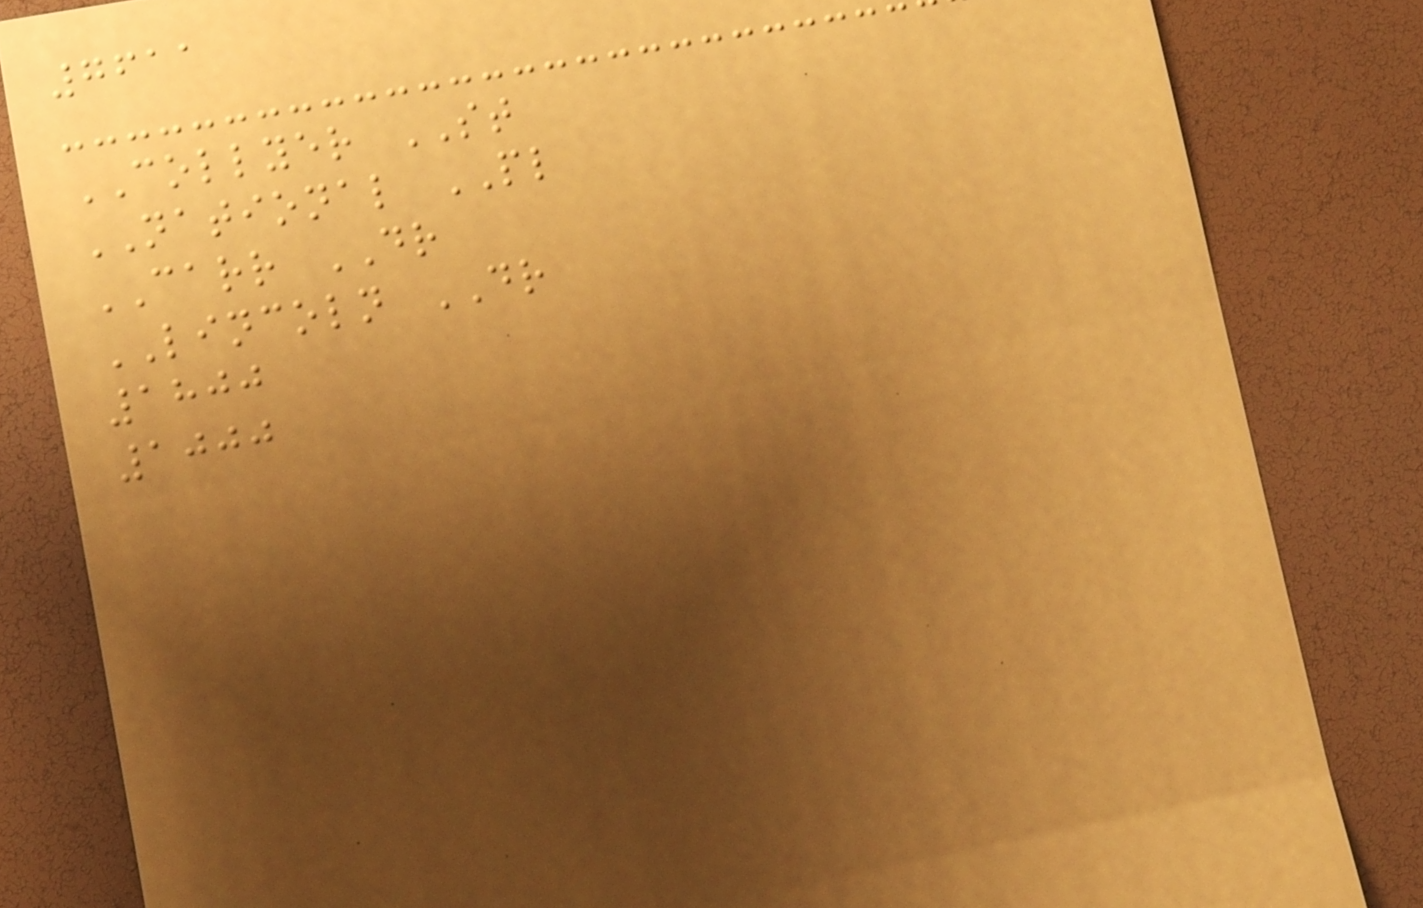7611
COLLYER ST
NATIONAL PL
CARR DR
LINCOLN DR
1800
1000
